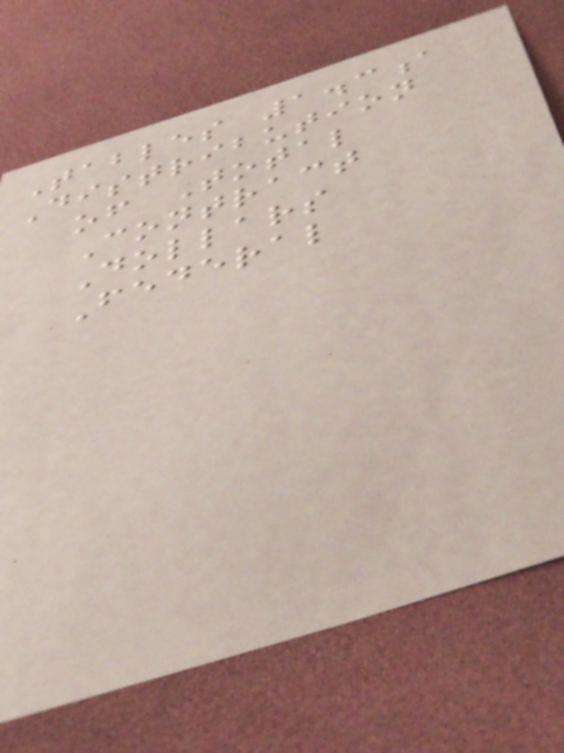Tables 1.3a
Distribution
of Total
Contract
Dollars
Federal
